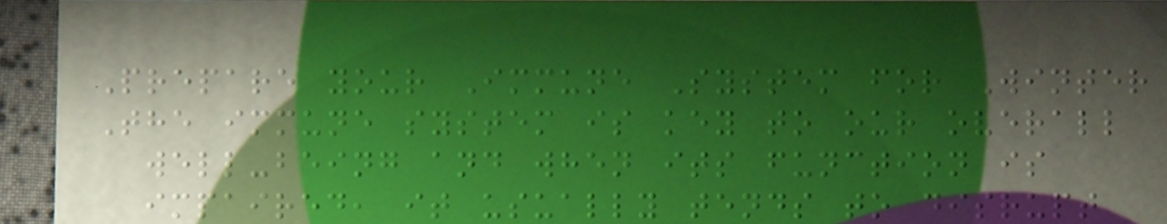Prepare your Immune System for Winter
The immune system is key to our overall
well-being and when its function is
impaired, it usually tends to disrupt
